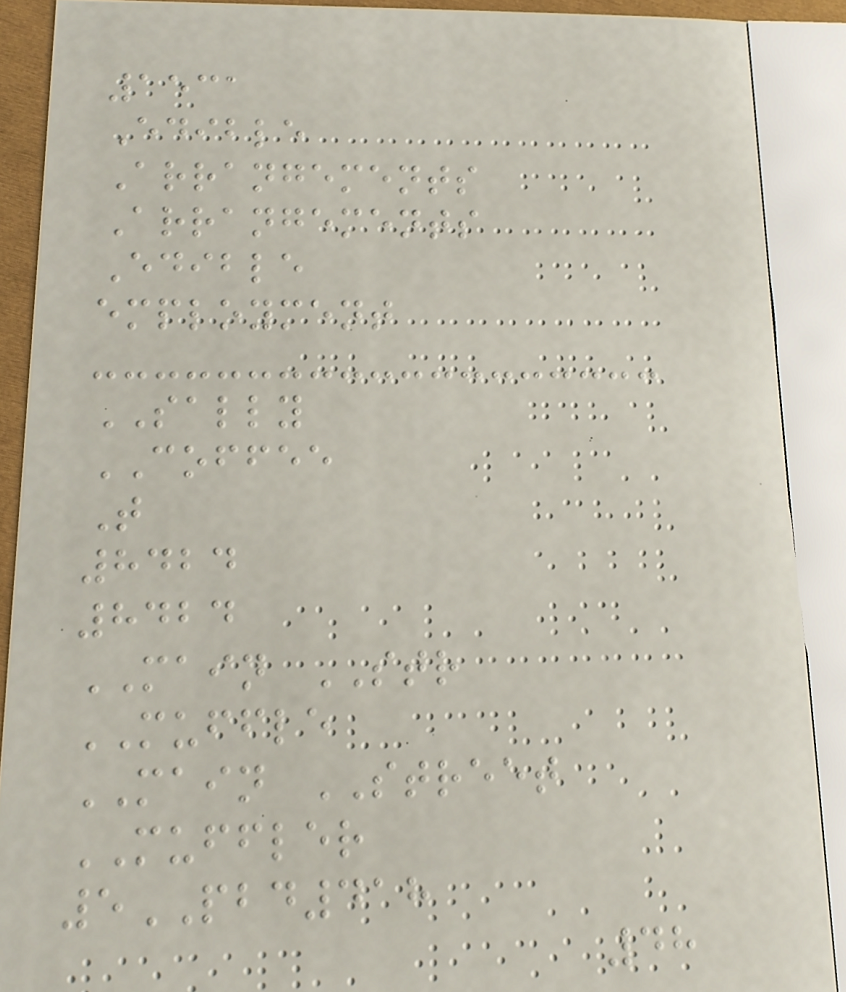1531
Edible
Arrangements
Arrangements
Edible
employment
SALLY
COFFEE
T
8424
8424
MAIN STR
MUFFLE
MAIN STREET
MUFFLER
5PBD418
48
